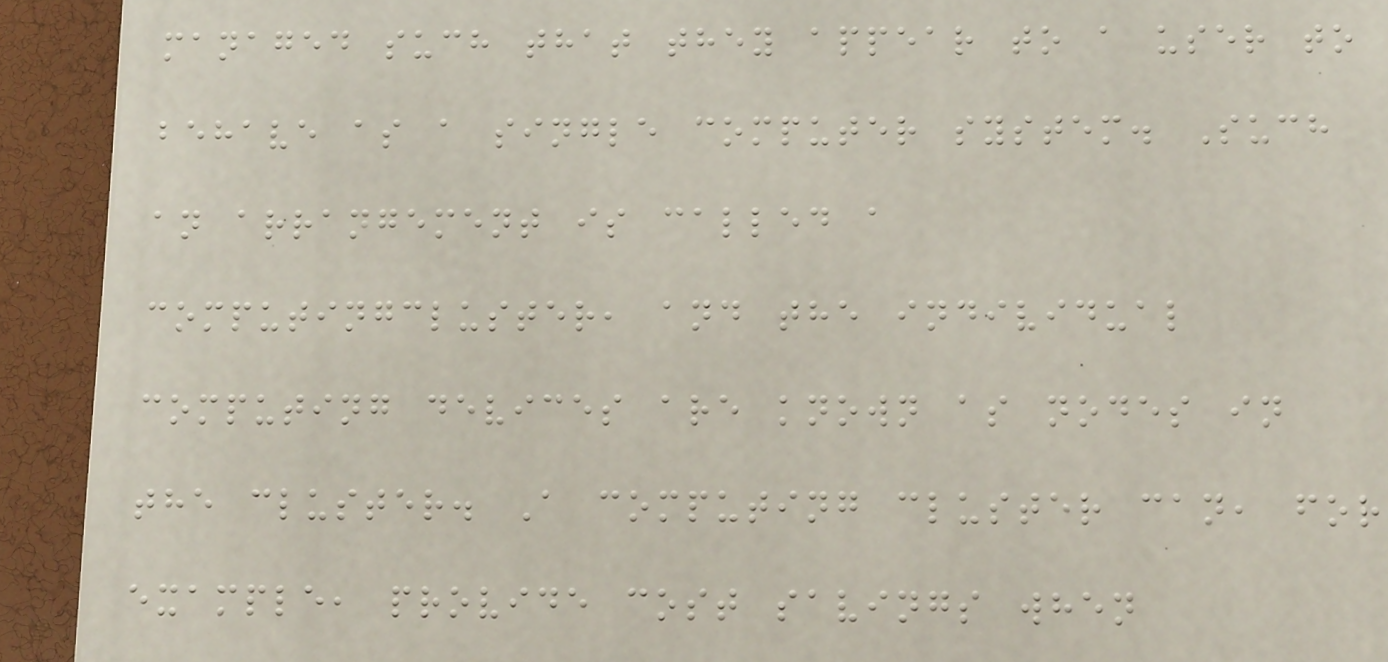managed such that they appear to a user to
behave as a single computer system. Such
an arrangement is called a
computingcluster, and the individual
computing devices are known as nodes in
the cluster. A computing cluster can, for
example, provide cost savings when
